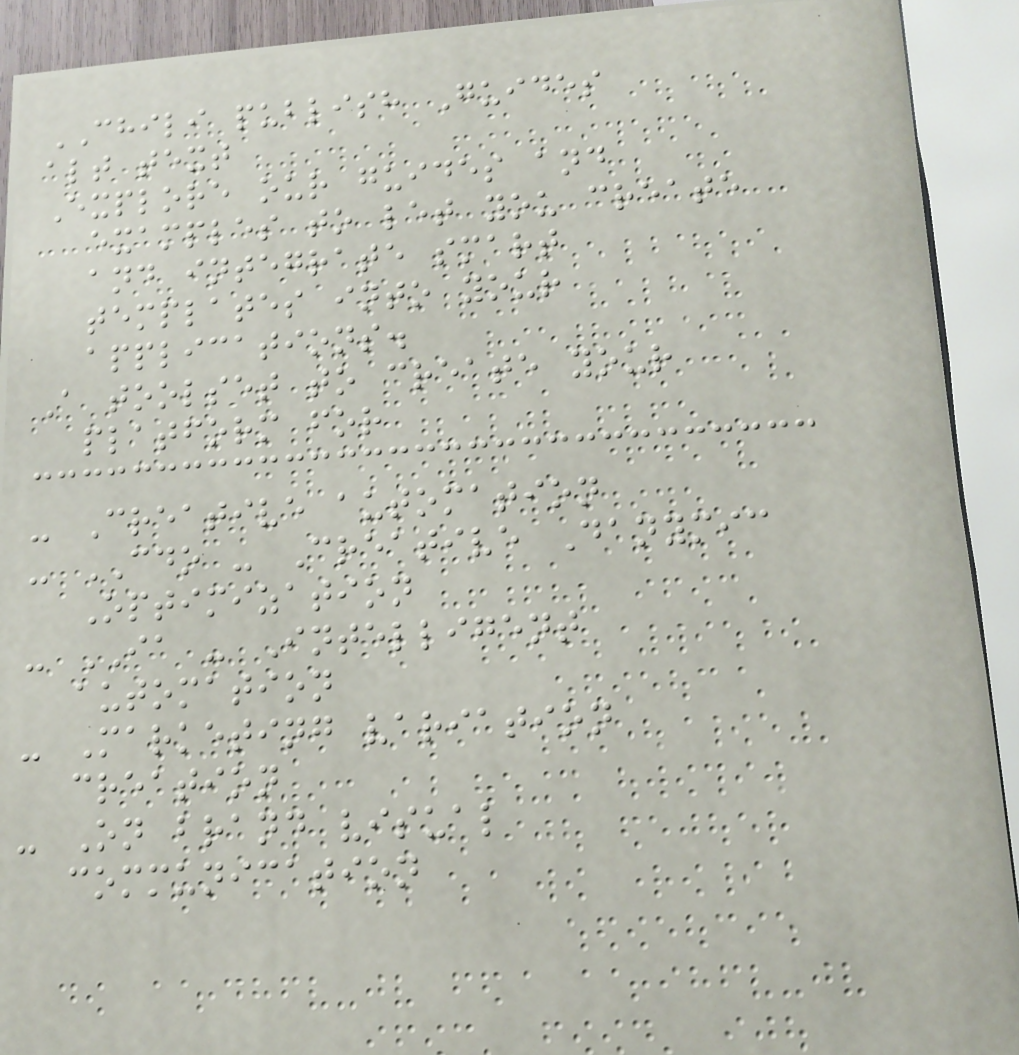CHILI publish Guides
alt text
Explore our guides and
examples to let you create
and integrate smart
templates into your
applications.
A toolset to create your
platform for
- Creative automation
- CDO - Creative Danymic
Optimization
- IA - Intelligent
automation
- Marketing variation
creation
- On brand visual
communication
